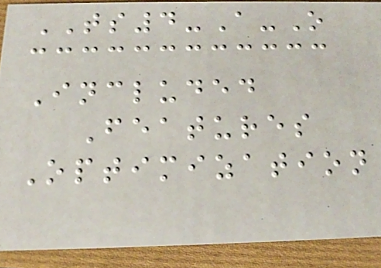TS4-A-O
Included
Features
Optimization
